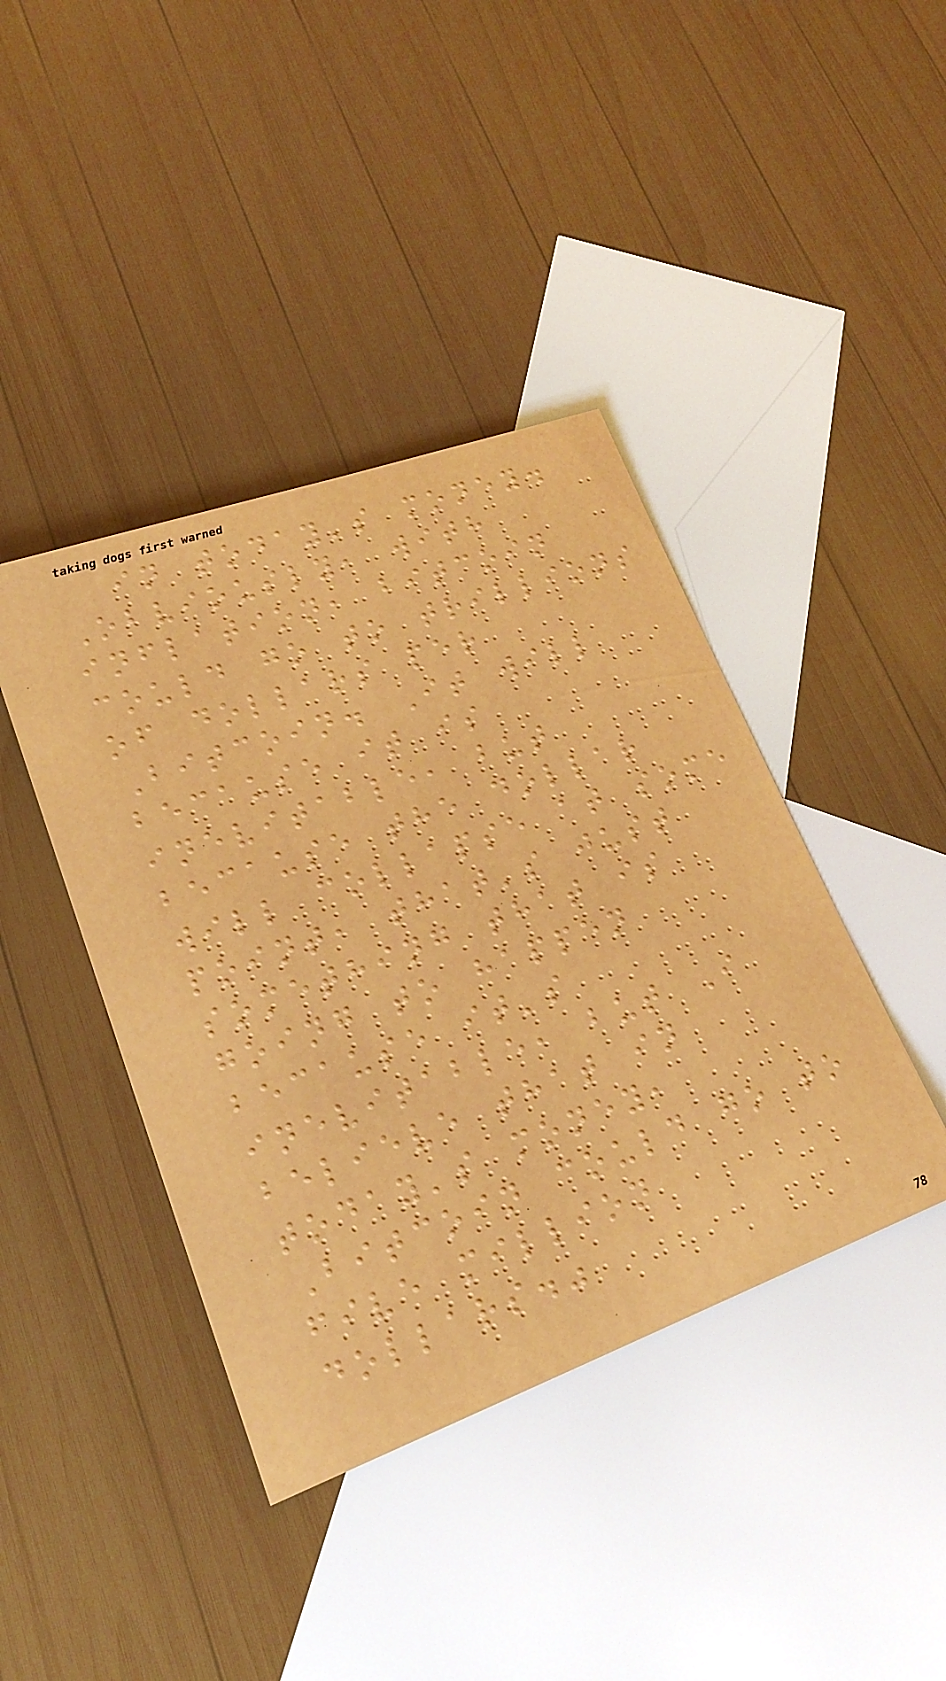in today's money.
Obviously, with
inflation, bitcoin
could go to trillions
of dollars per
Bitcoin. It will
because it is
inevitable, but
because the dollar
will collapse at some
point, that's just
something that is
going to happen
because it's
inevitable, but I
believe that in
today's money,
Bitcoin could go to
five million
dollars."
